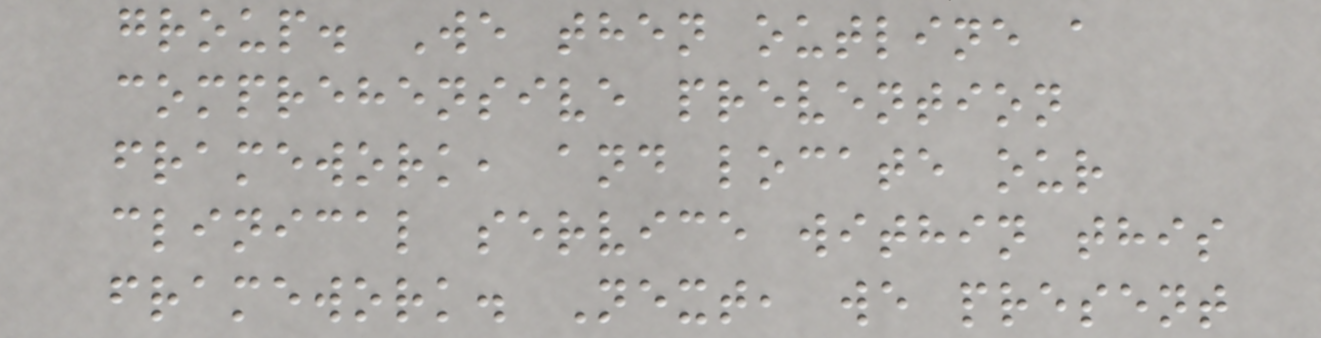group. We then outline a
comprehensive prevention
framework, and locate our
clinical service within this
framework. Next, we present
